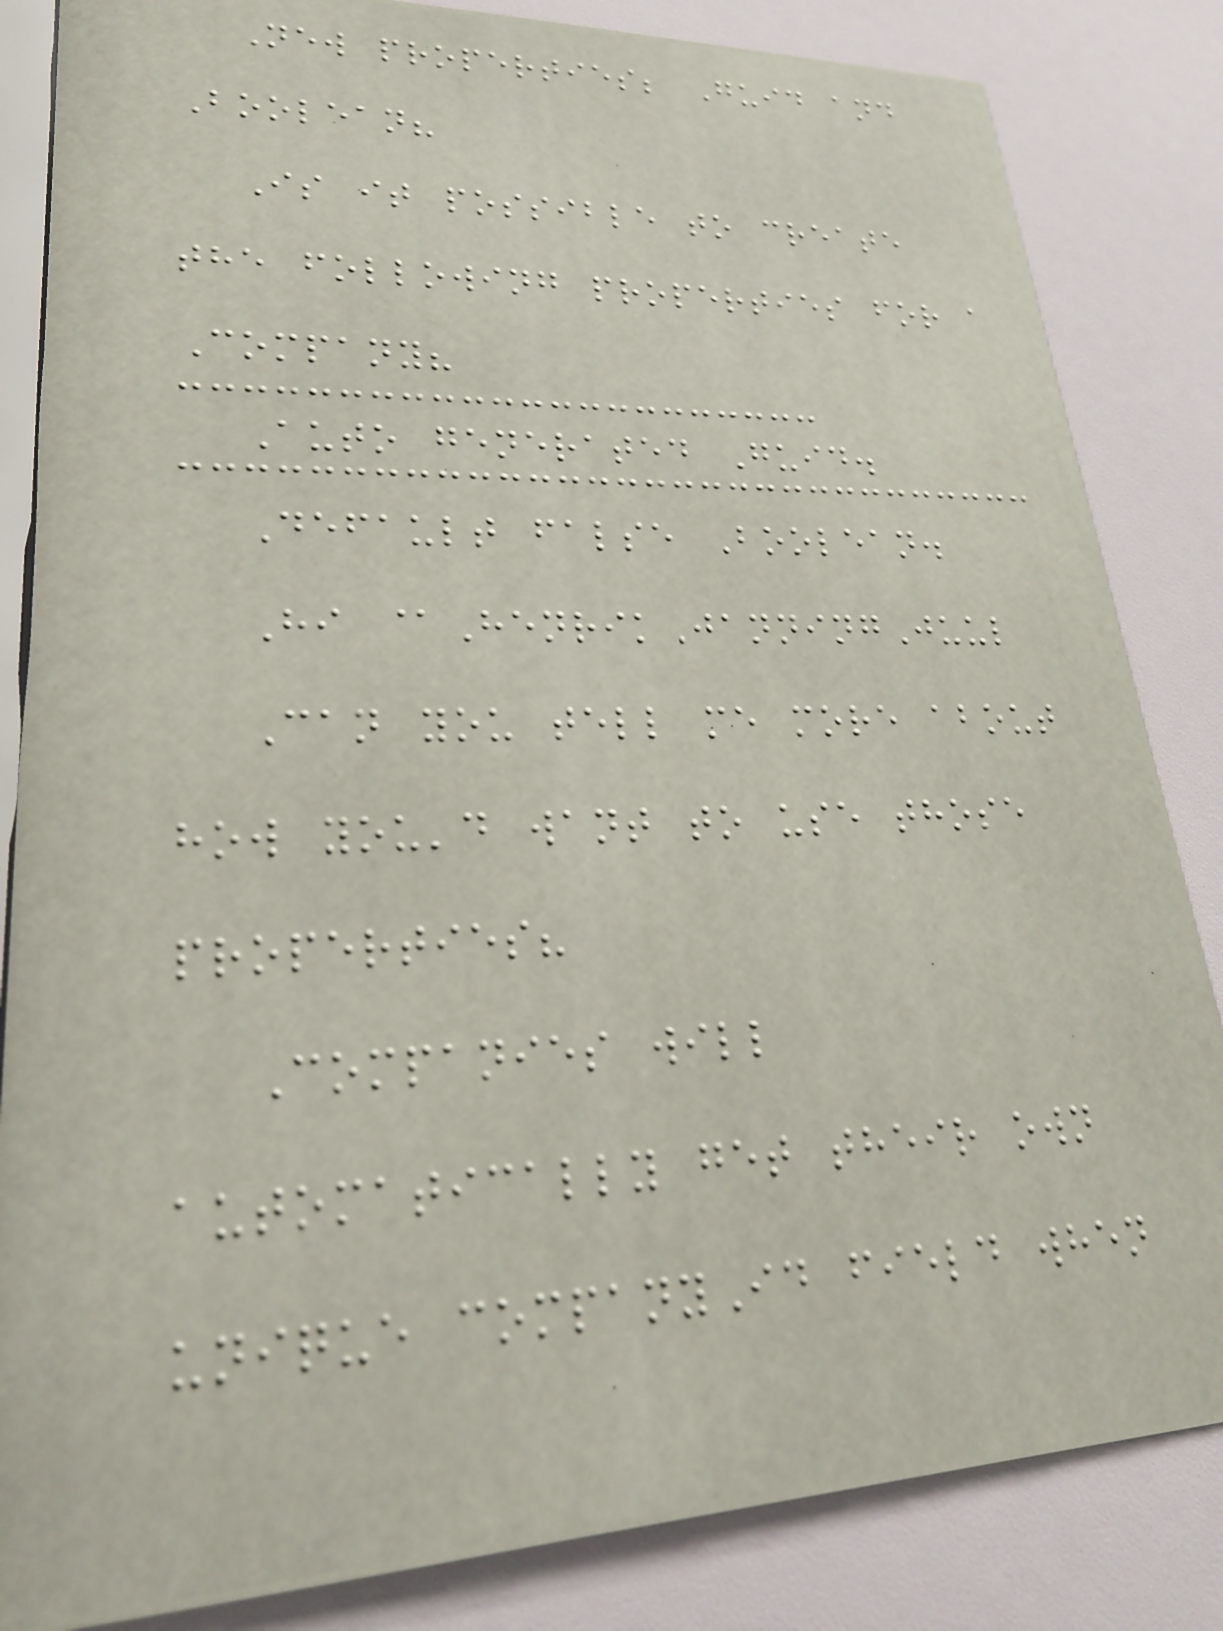New properties; Guid and
Boolean?
Is it possible to create
the following properties for a
Company?
Auto generated Guid.
Default false Boolean.
Hi @HenrikJanningJuul
Can you tell me more about
how you'd want to use those
properties?
Companies will
automatically get their own
unique companyId field when
